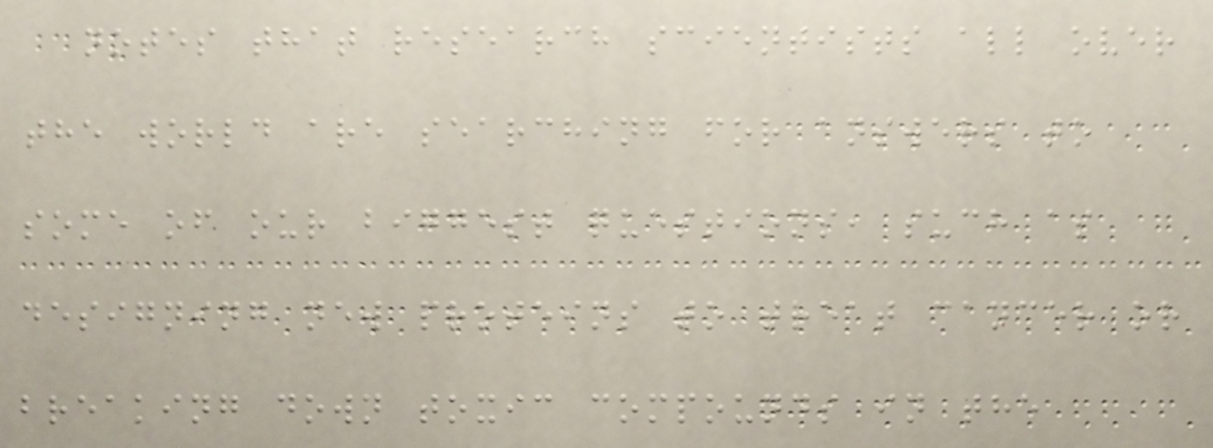notes that research scientists all over
the world are searching for answers to
some of our biggest questions, such as
designing new proteins to treat cancer or
breaking down toxic compounds in the
